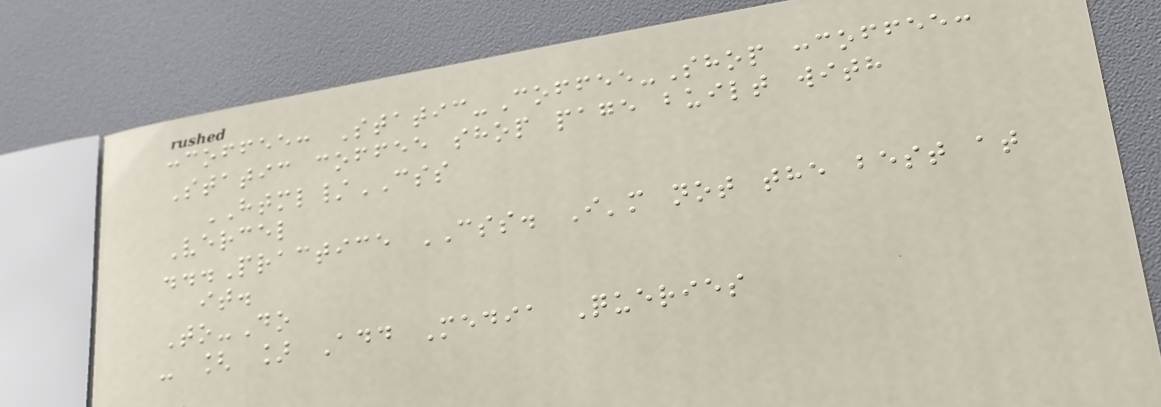:coffee: Static-Coffee-Shop :coffee:
Static coffee shop page built with
HTML/CSS
Vercel
...Practice CSS. I'm not the best at
it.
To-Do
- [ ] Add Media Queries
